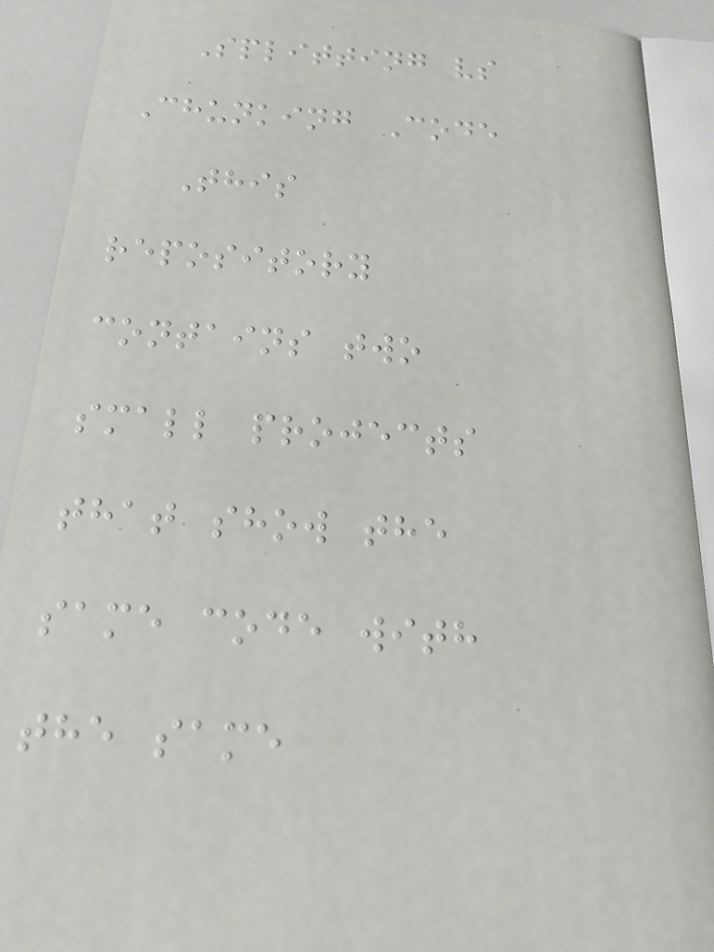Splitting vs
Chunking Code
This
repository
contains two
small projects
that show the
same code with
the same
